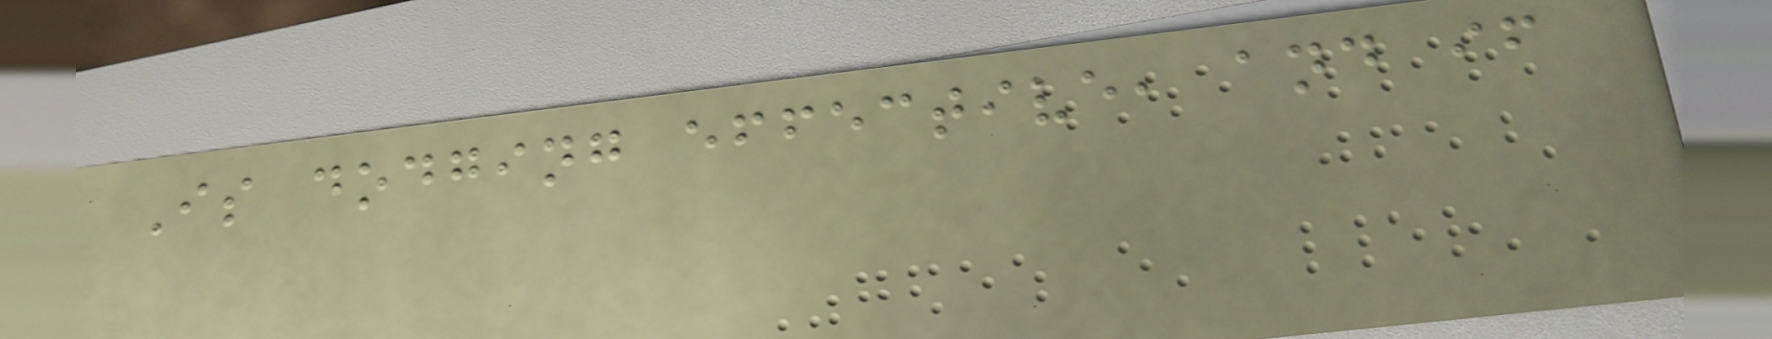Is dodging effective, and if
